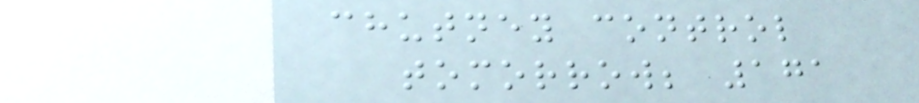chutney control
tomorrow; 171
